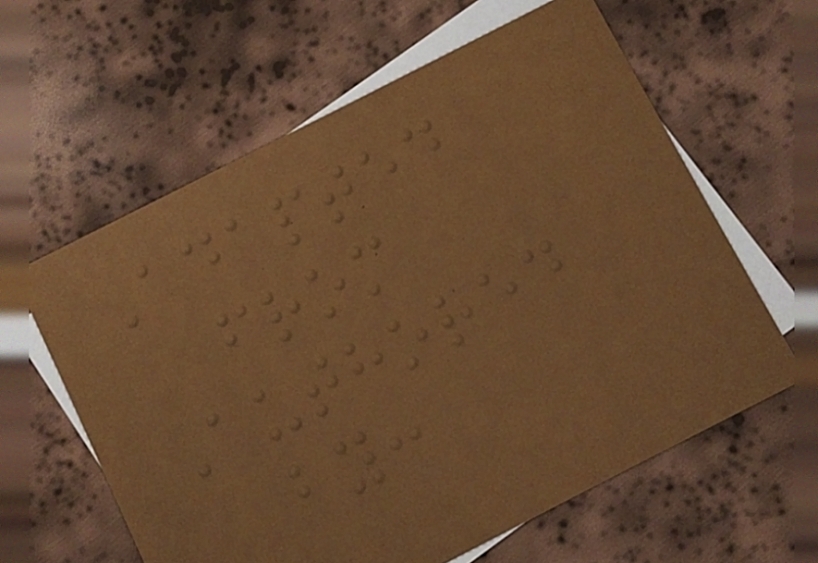Adapted
from
Authored
by:
